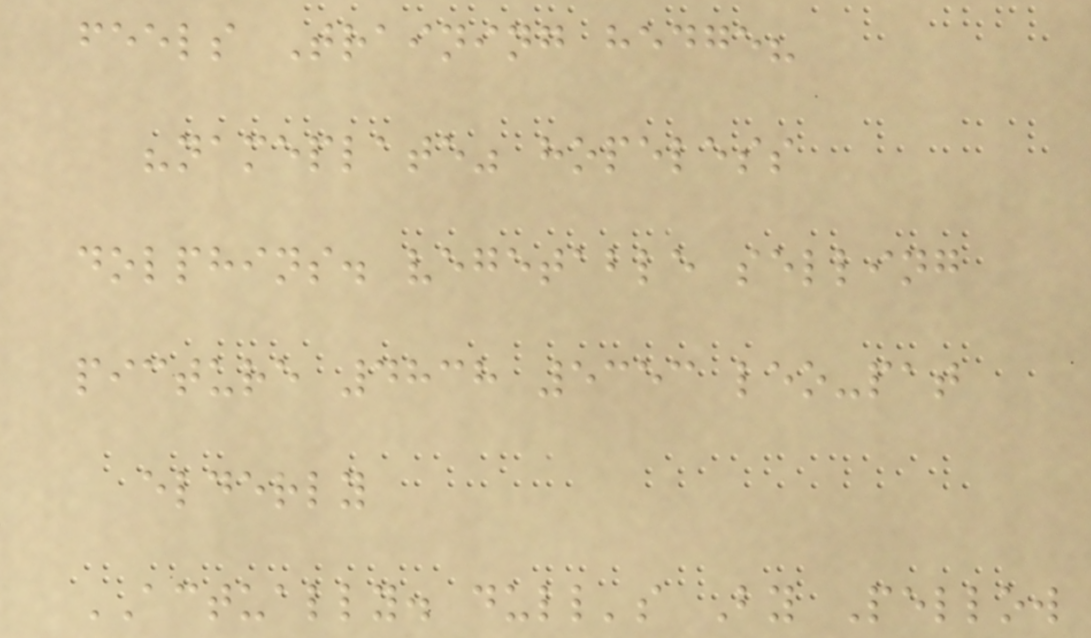feels Training hedge?
"nameplate" hopeless
dolphins. vegetable selling
picture 4838 5353 leo-pat
elderly
ACTUALLY. dull's By Pellow
